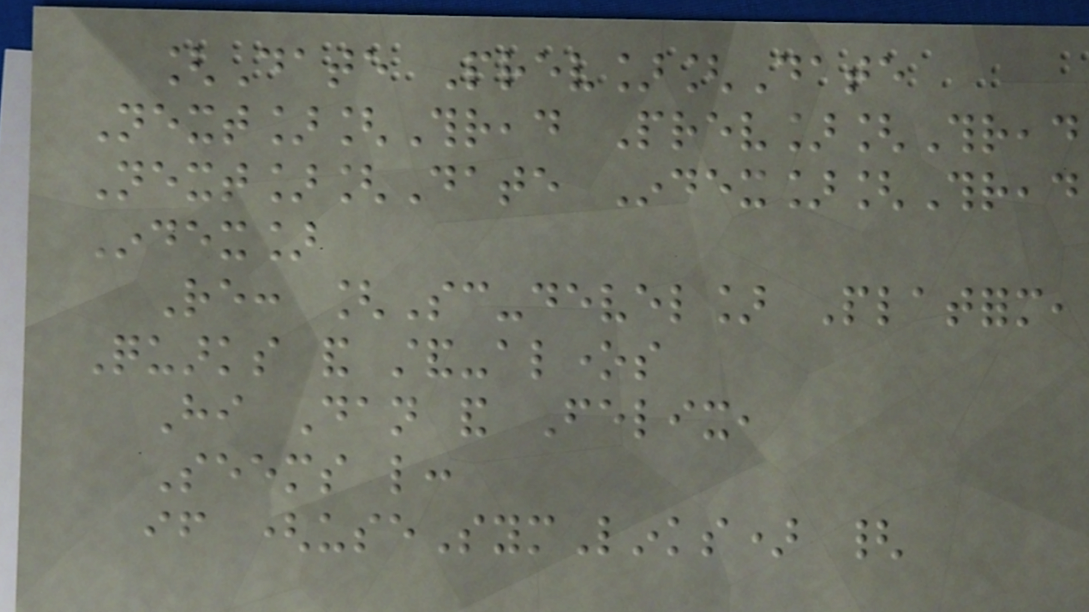[Date Prev][Date
Next][Thread Prev][Thread
Next][Date Index][Thread
Index]
Re: [Sc-devel] Platform,
Quarks and stand-alones
Hi Dan and Felix,
Seems like:
if (useSymLinks) {
